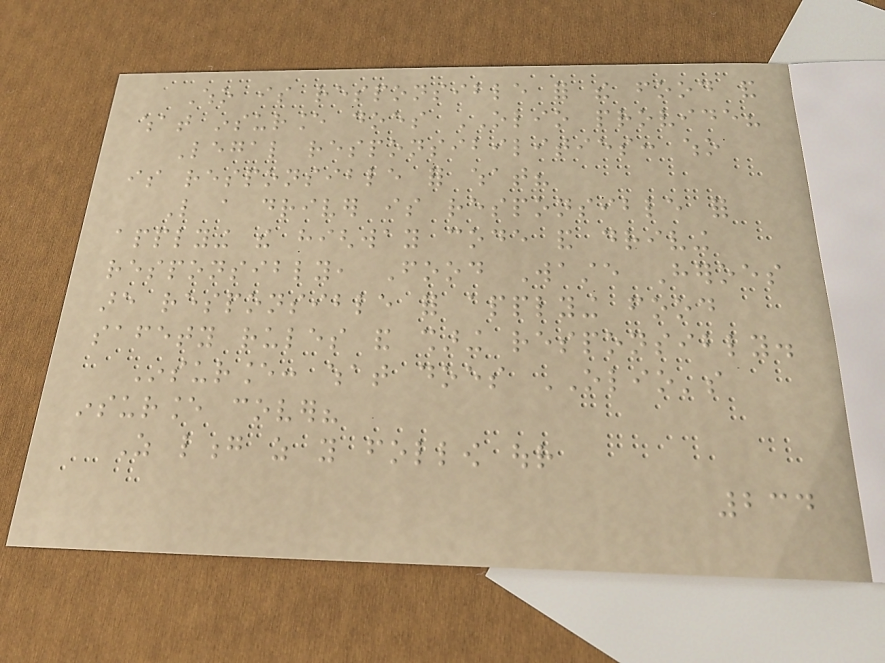Who is responsible for the food and
what insurance does OLIO provide?
Legal responsibilities: who
is responsible for what?
Like a driver is responsible for
applying the highway code and driving
responsibly, Food Waste Heroes
are responsible for applying food
safety rules and sharing responsibly.
Insurance: what does OLIO's
insurance cover?
As long as you follow our
234
